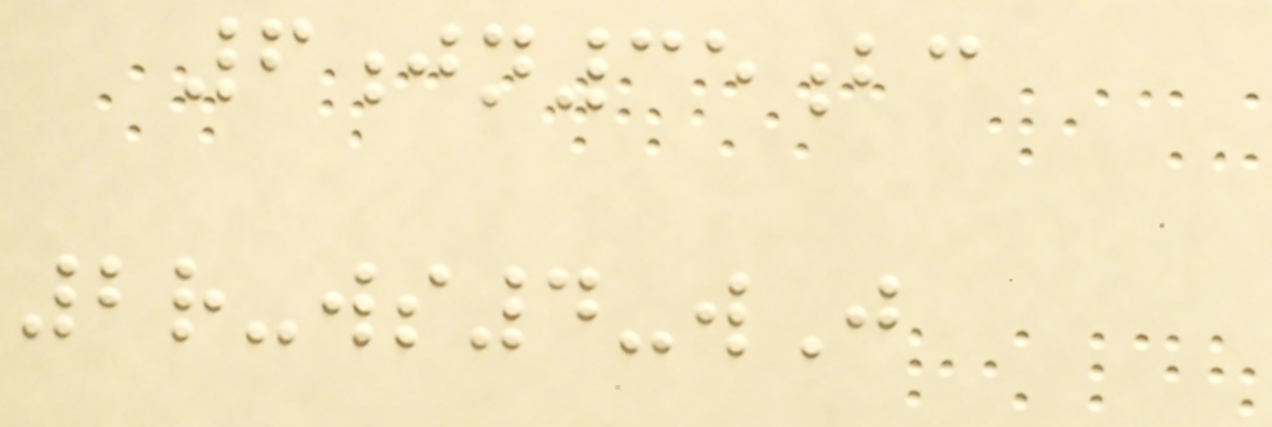6jn35bc
2r-ws4-wJ
